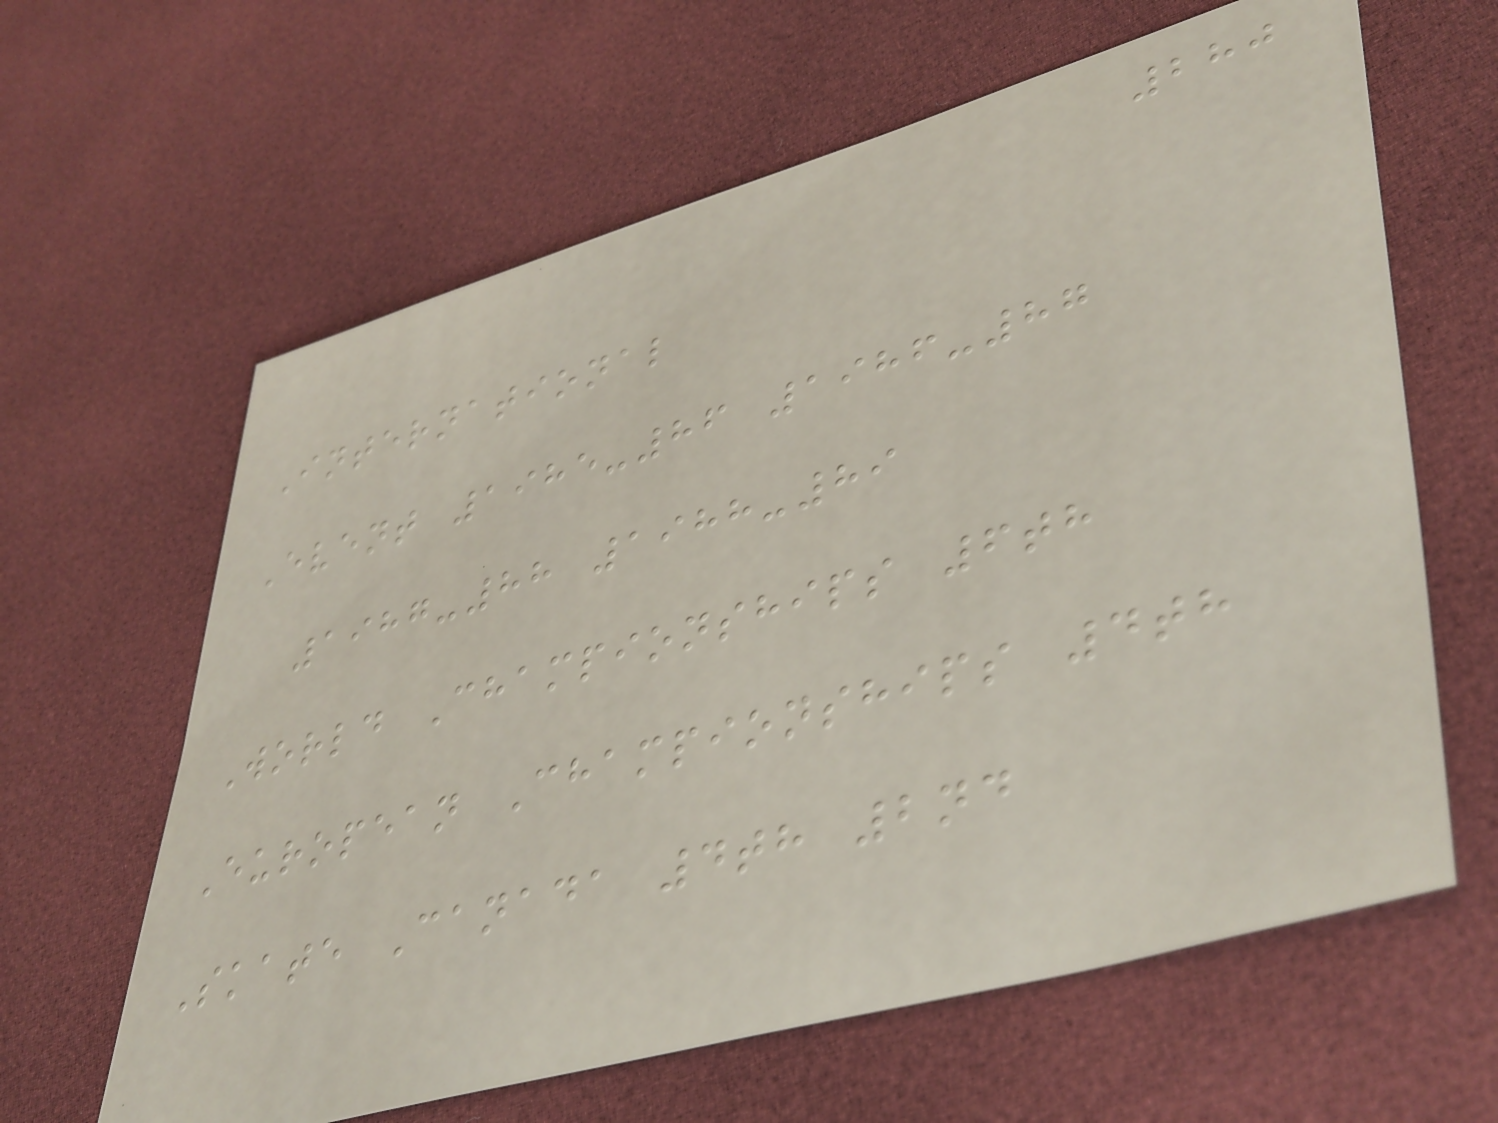280
International
Event 1985-86 1986-87
1987-88 1988-89
World Championships 6th
European Championships 4th
Skate Canada 4th 2nd
